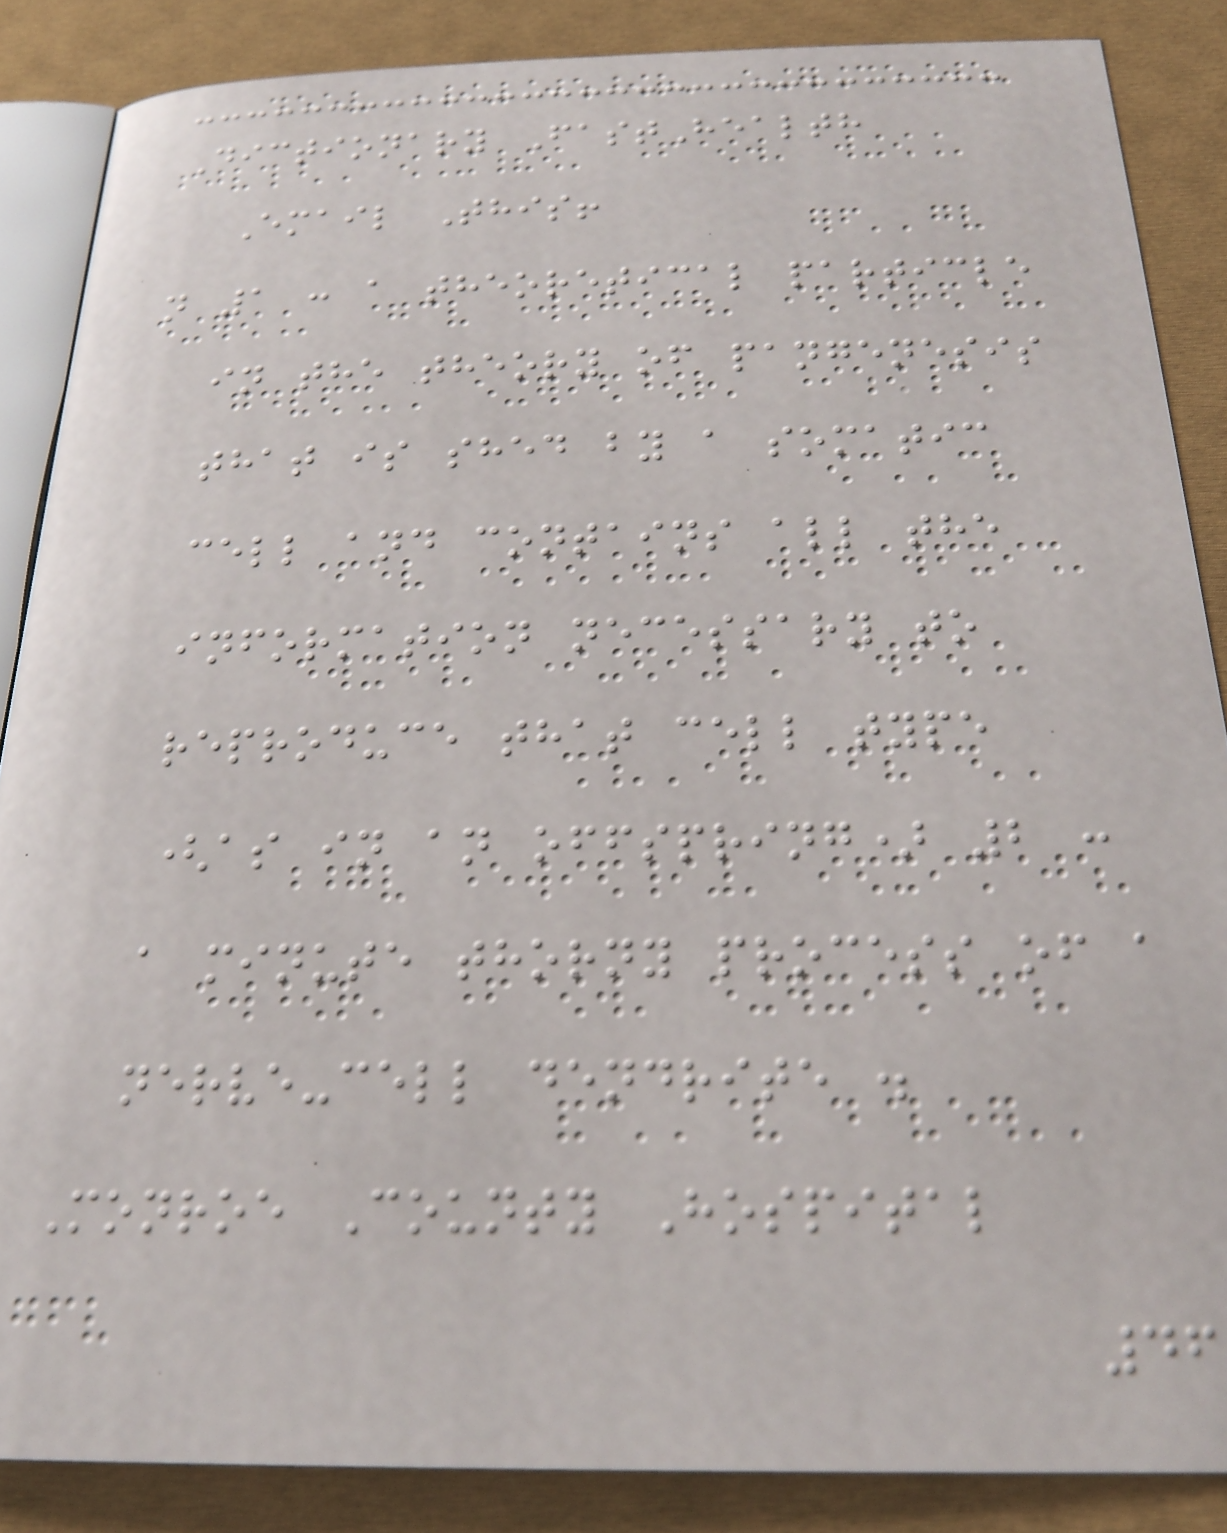Dictionary FastHealth
Email This!
n 1 : a theoretical particle
in the theory of pangenesis
that is shed by a somatic
cell and contains all the
information necessary to
reproduce that cell type
(as in an offspring) 2 :
a minute thorny process of a
nerve-cell dendrite .
Monroe County Hospital
46
